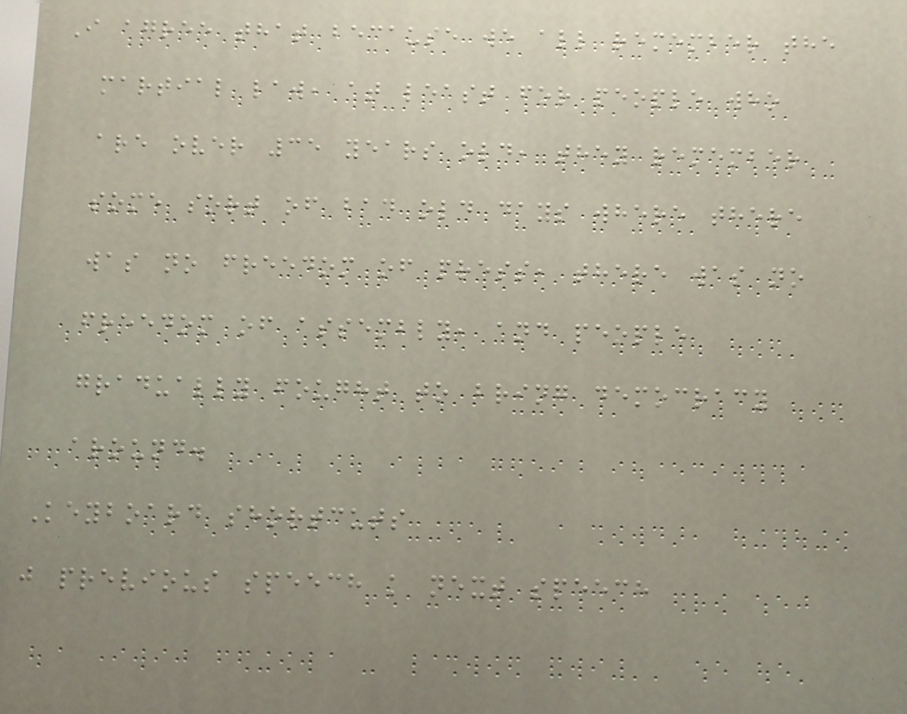I agree that because we all remember the
martial law, at least for people who
are over 35 years old, they remember
some sort of bad old days where there
was no freedom of press, there was no
freedom of assembly, and people
gradually fought to bring democracy
around.
Keyboard shortcuts
j previous speech k next speech
